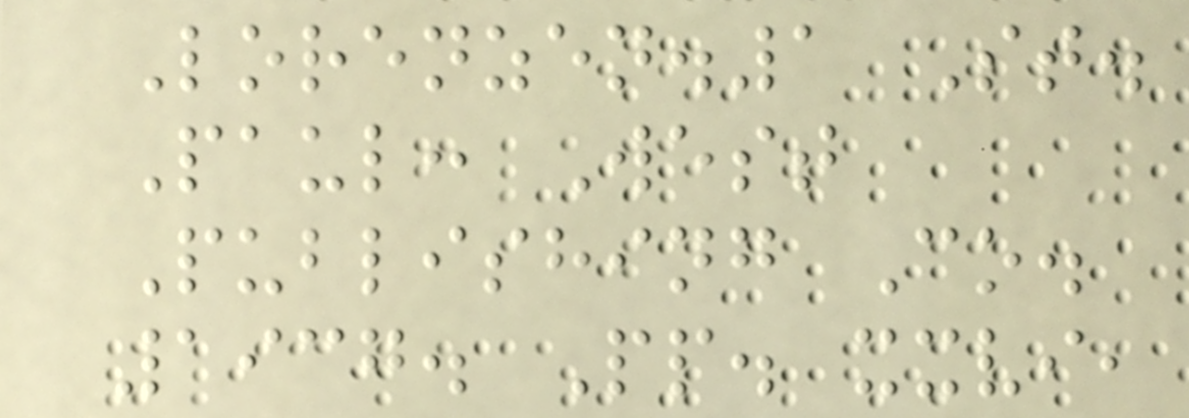Lorenzen.1 St.
Paul: West
Publishing Co.
1937. Pp. xxvi,
